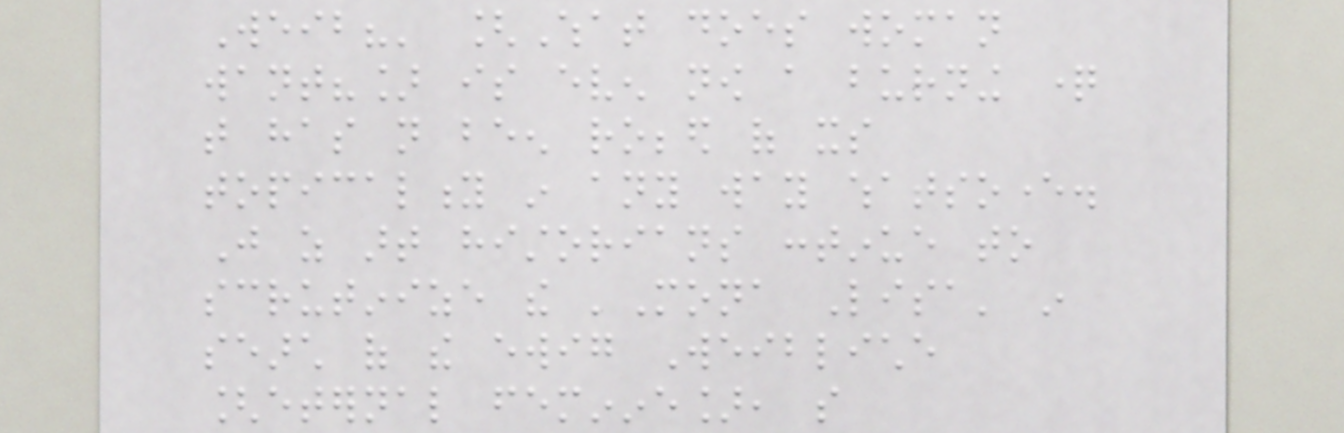Weib?' [What does woman
want?] is even now a burning question
that has not been robbed of its
topicality in any way whatsoever.
Just as art historians continue to
scrutinize the 'Mona Lisa' in
search of the ewig Weibliche
[eternal feminine], so
